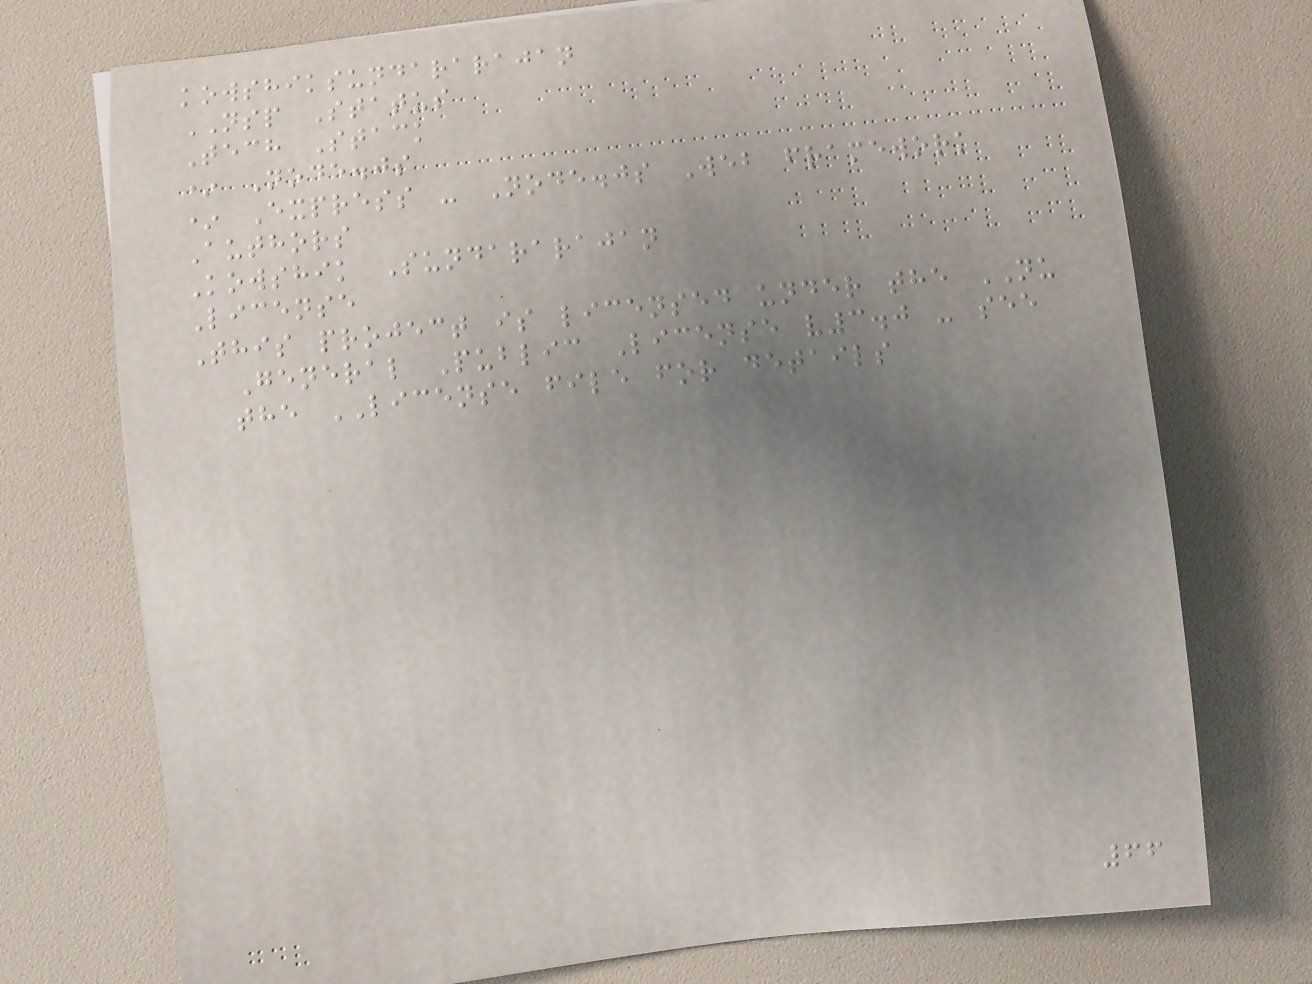kowshiksundararajan
NSP Status
Tech Stack
* Node.js
* Express - Node.js Web framework
Authors
Kowshik Sundararajan
License
This project is licensed under the NU
General Public License v3.0 - see
the LICENSE file for details
66
